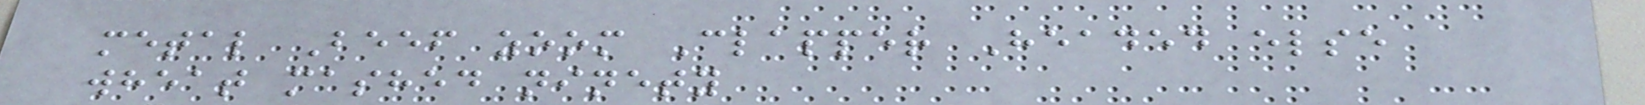metal Beef zoom Clapper Headed else
wheat mashed ninety
